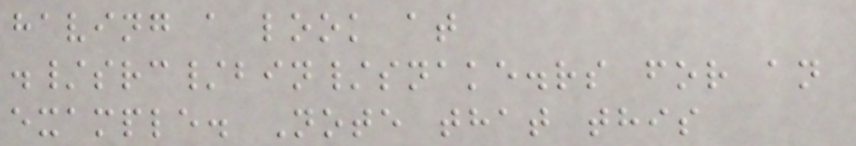having a look at
./src/bin/snake.rs for an
example. Note that this
